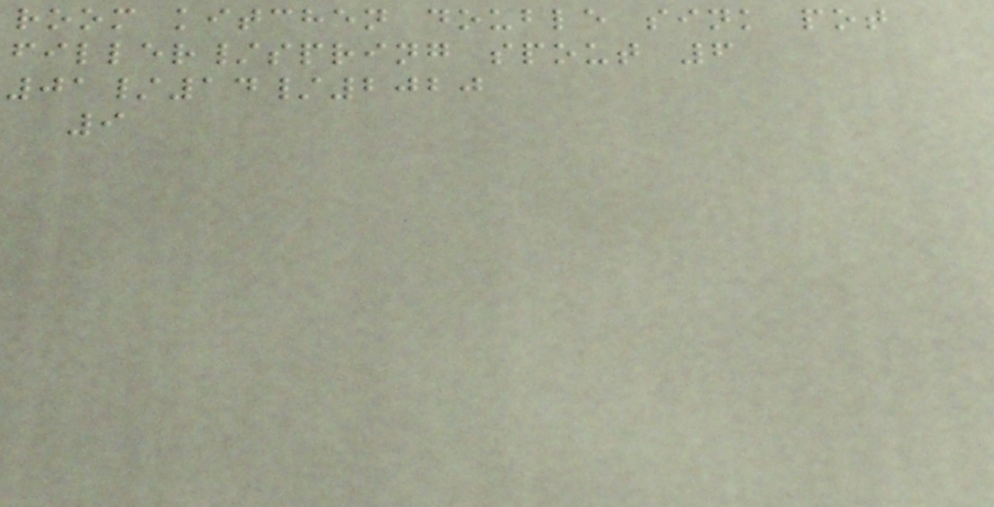room kitchen double sink pot
filler/spring spout 6
01/14/2020
9
